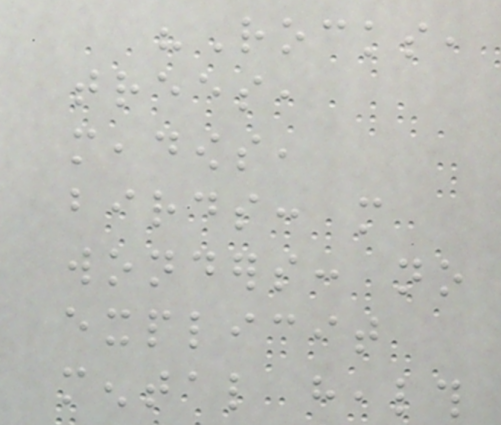"Rocks,
trees,
meadows,
birds: more
wonders: no
explicit
mental health
